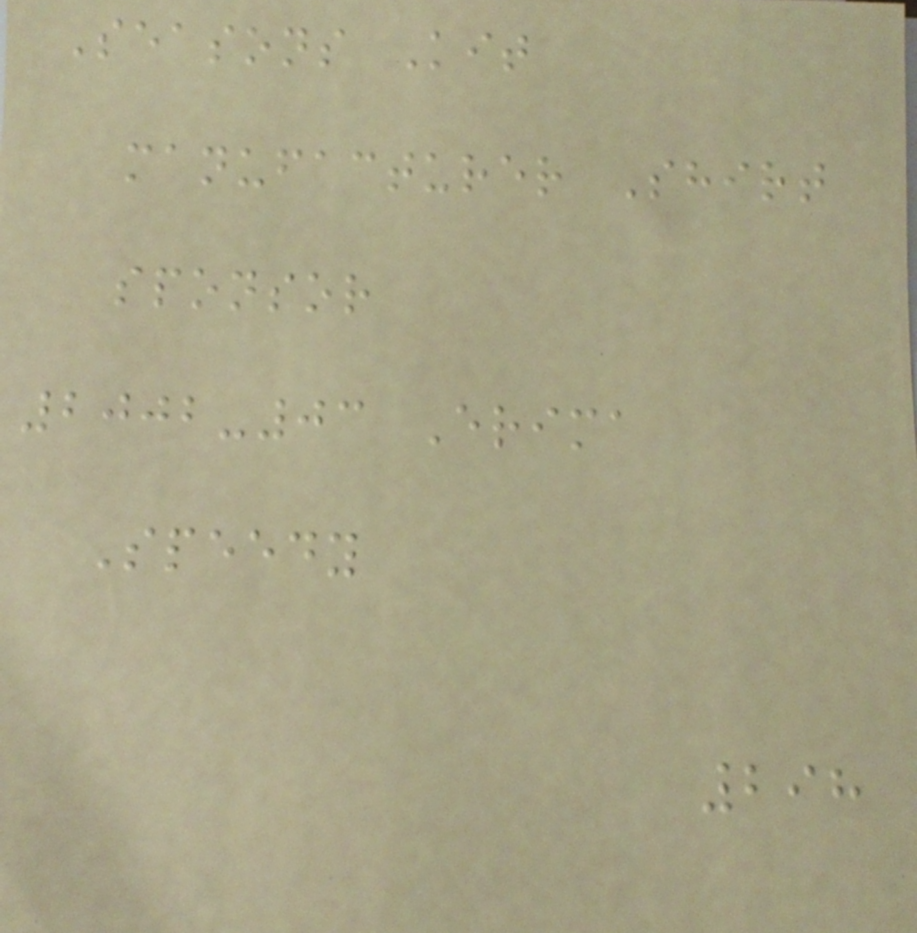Seasons Kit
manufacturer Shirt
sponsor
2002-03 Erima
Speedy
298
